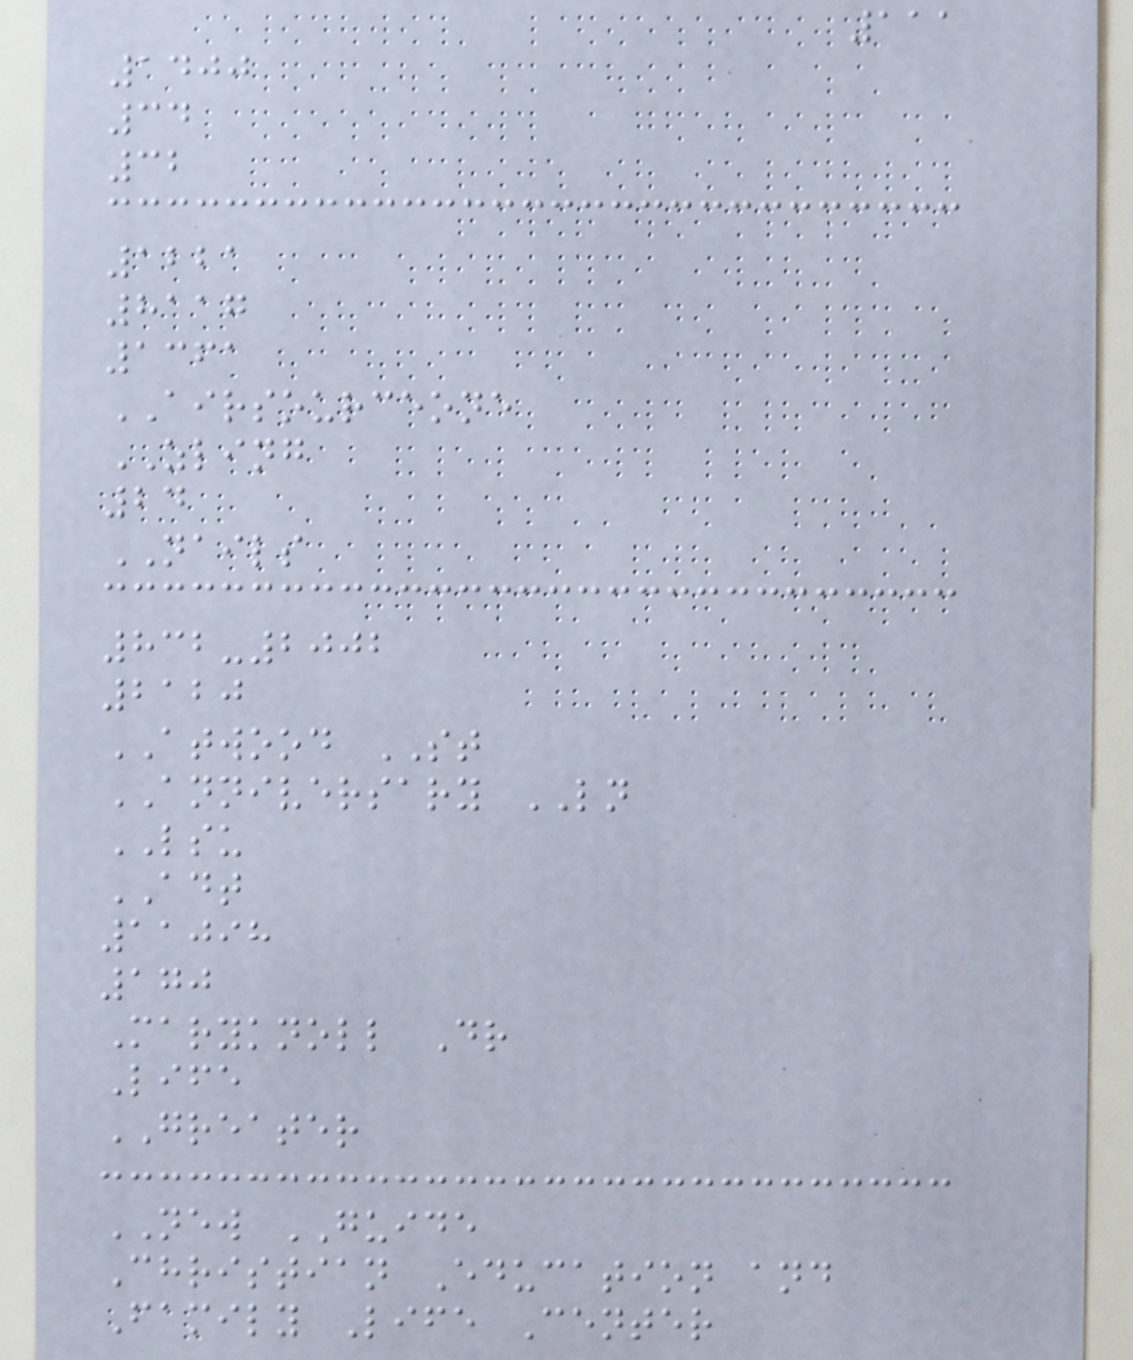111
1400
34
32
1221
8117
1361
AIRSOURCEONE
ZLING
24
NAILS
832-2002
2120
ATWOOD ST
ANNIVERSARY LN
LSU
ADT
11098
170
Maryknoll Dr
Life
GREATER
NEW GUIDE
Christian Education and
Family Life Center
